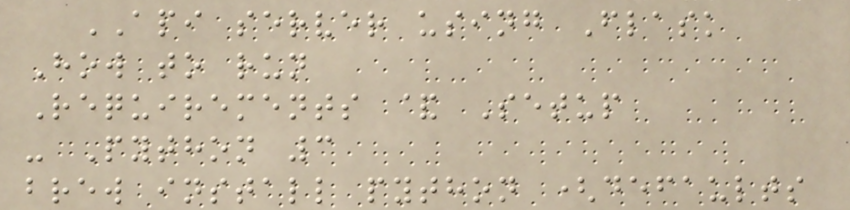API server using Flask
How to run
Requirements & Setup
- Python 3
brew install python (defaults
